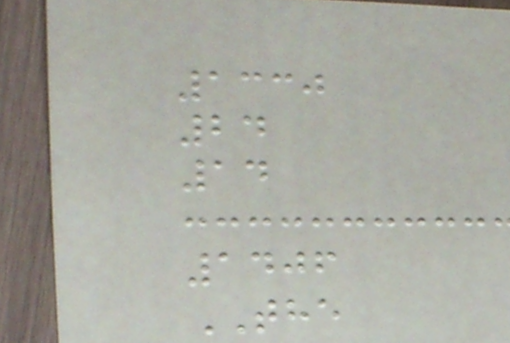1330
24
14
1406
THE
